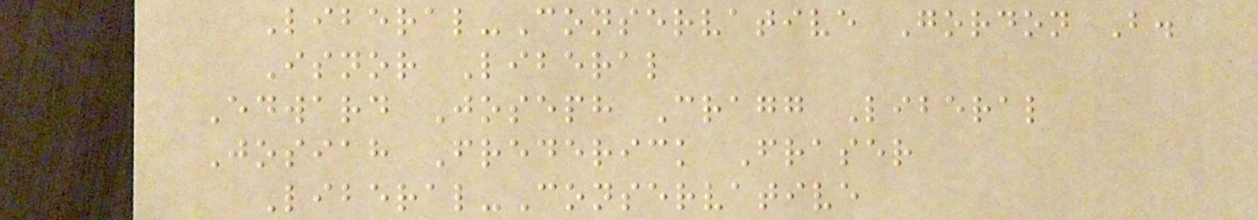Liberal-Conservative Gordon B.
Isnor Liberal
Edward Joseph Cragg Liberal
Josiah Frederick Fraser
Liberal-Conservative
